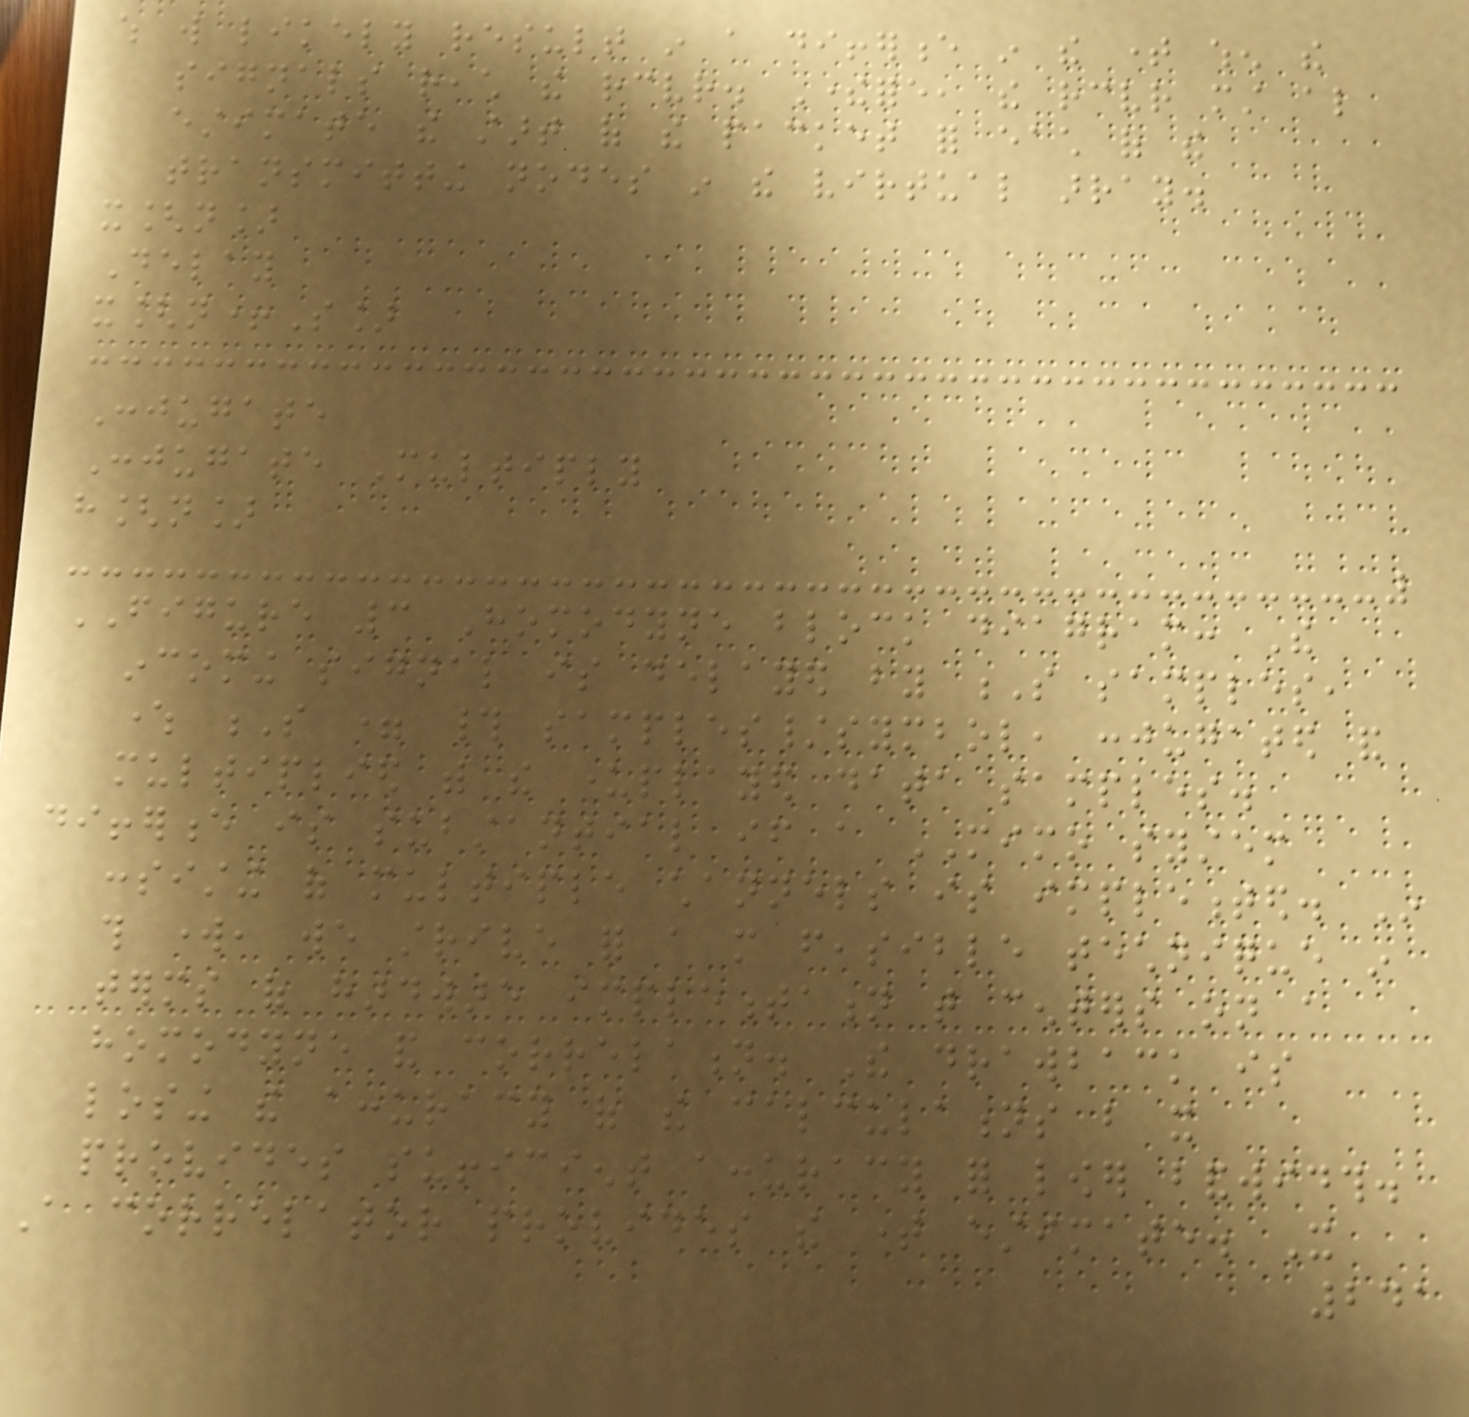which will likely result in a difference in the time when the
signals reach the receiver. Therefore, the receiver must also
estimate the start of the packet for each of the
transmitting nodes in the virtual array.
x[n]
Delay
x[n+S]
Conjugate
Conjugate Multiply
h[n]
FIGURE 3 Homodyne block diagram: The
incoming signal is delayed by S samples,
where S = # samples/symbol, conjugated and
multiplied with the underplayed data samples.
difference is substantial if a MIMO system
consisting of multiple channels is implemented. In
this work, we strive for a more feasible technique in
terms of hardware implementation that centers on a
homodyne and correlation. The drawback is
losing the accuracy of the calculations but it
provides sufficient accuracy for lower bandwidth.
A correlator provides the time estimate. It
241
